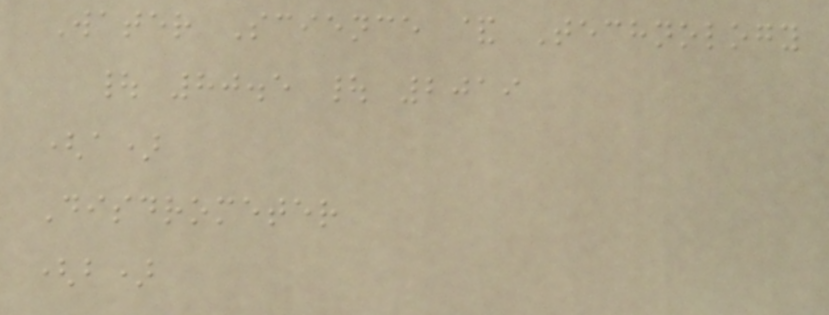Water Science & Technology
| 80.5 | 2019
(a)
Disdrometer
(b)
